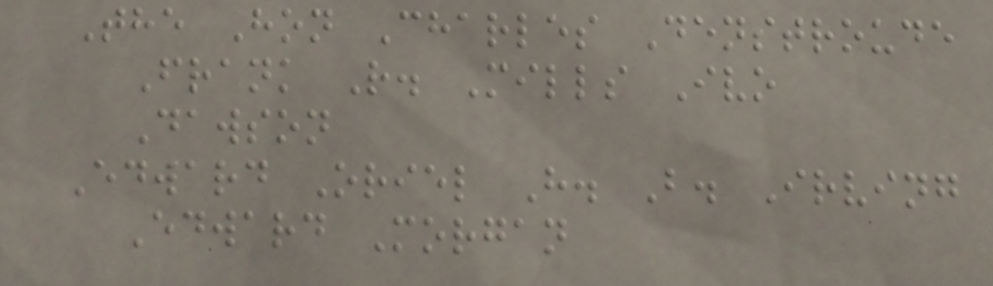The Hon Charles Denstroude
Frank R. Mills Ivo
Dawson
Edward Oriel H. B. Irving
Edward Morgan
